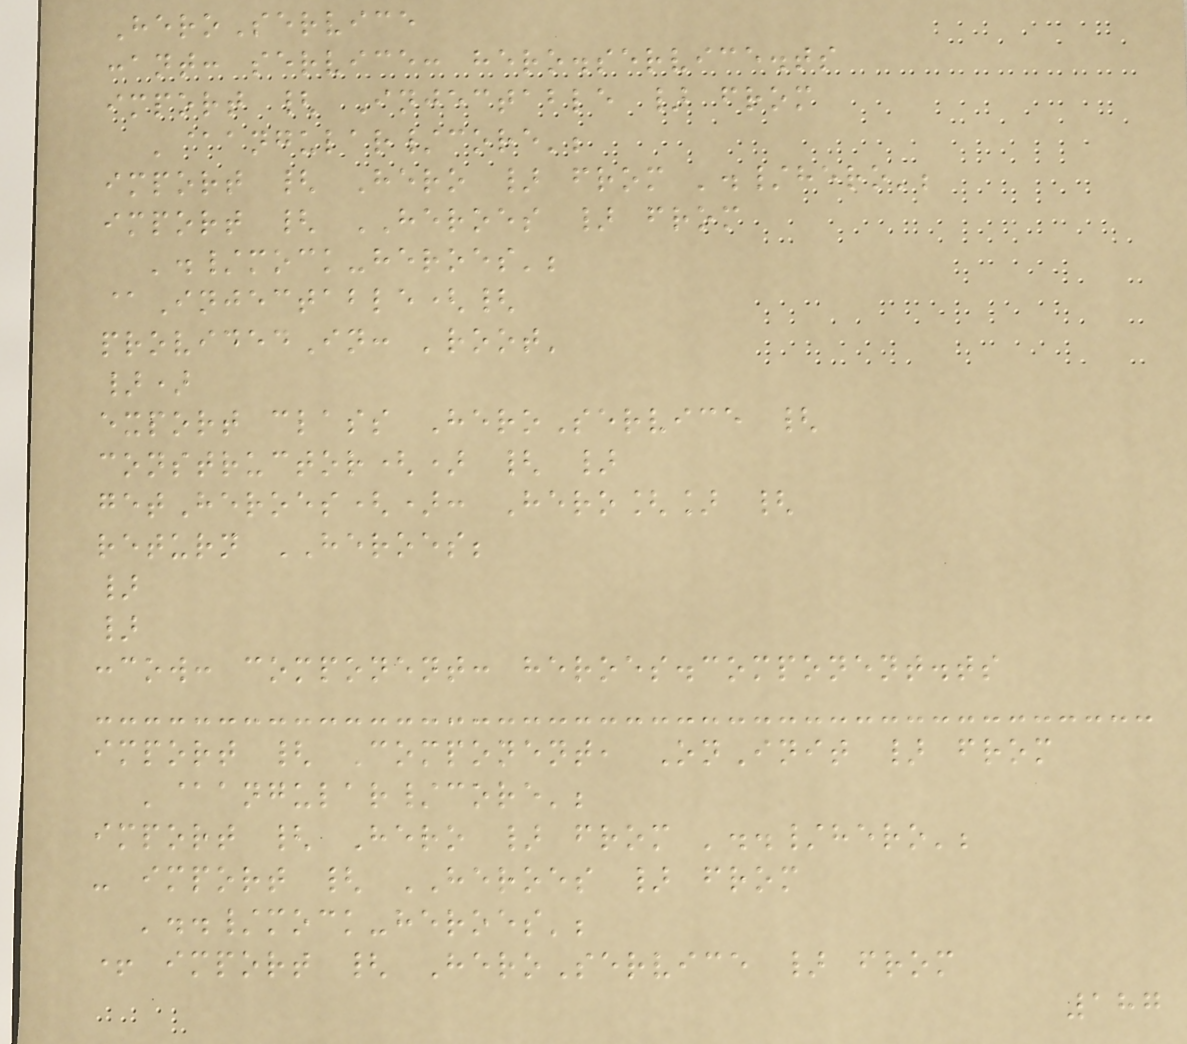HeroService
:ant: service: hero.service.ts
import { Injectable } from
'@angular/core';
import { Hero } from './hero';
import { HEROES } from
'./mock-heroes';
@Injectable({
providedIn: 'root'
})
export class HeroService {
constructor() { }
getHeroes(): Hero[] {
return HEROES;
}
}
:cow: component: heroes.component.ts
import { Component, OnInit } from
'@angular/core';
import { Hero } from '../hero';
- import { HEROES } from
'../mock-heroes';
+ import { HeroService } from
187
